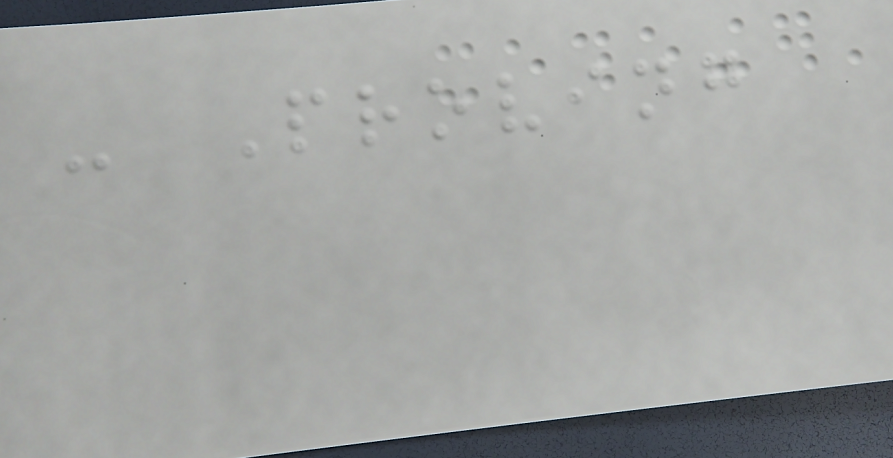- Proving
